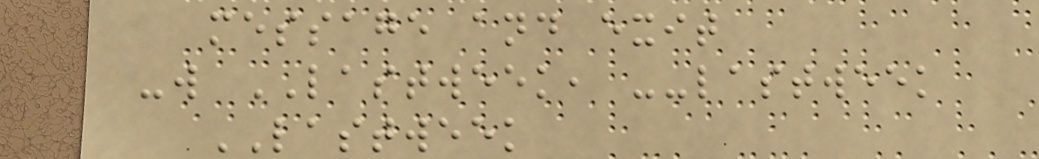message and exit
-w LASTWEEK, --lastweek
LASTWEEK
